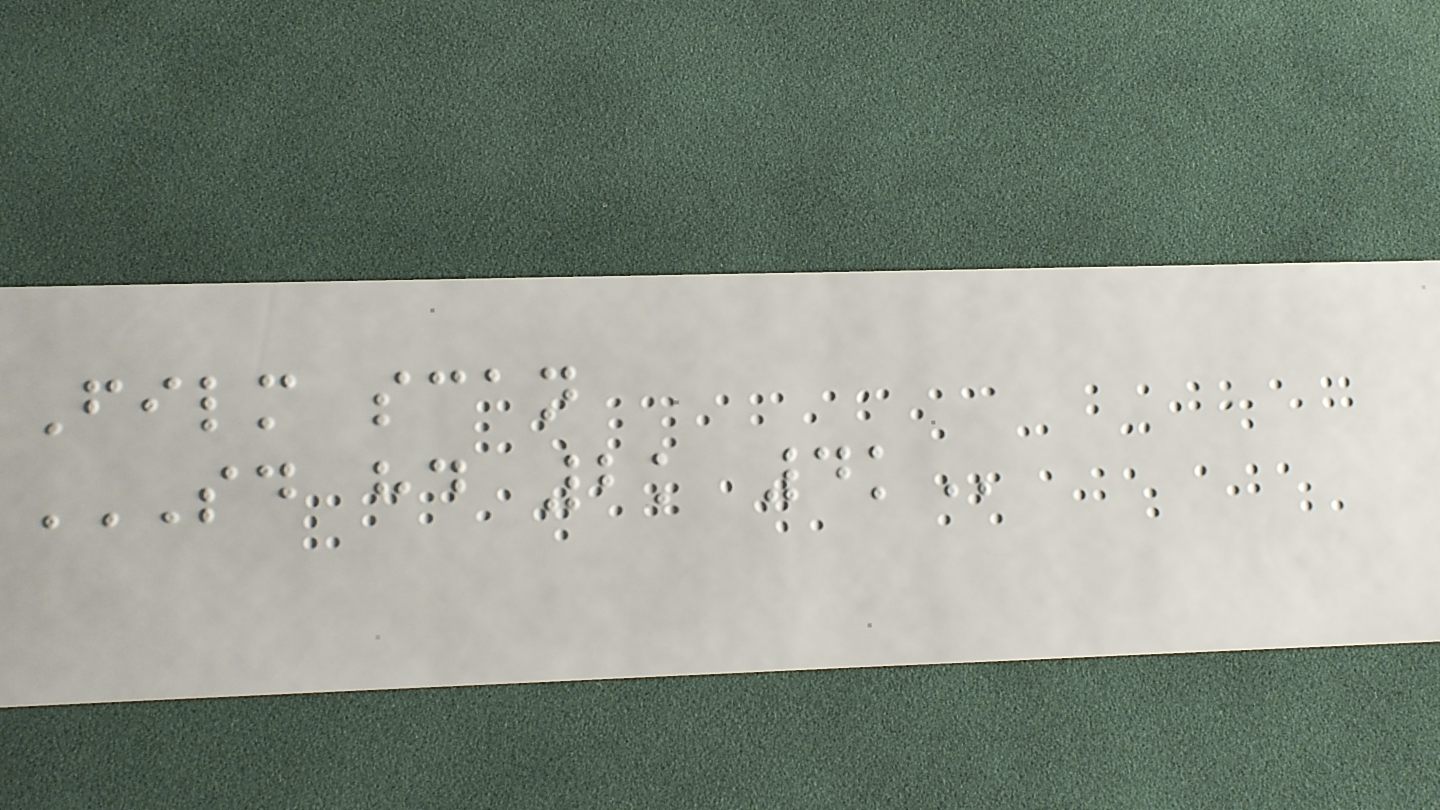Film scan
SD HD 2K 4K
